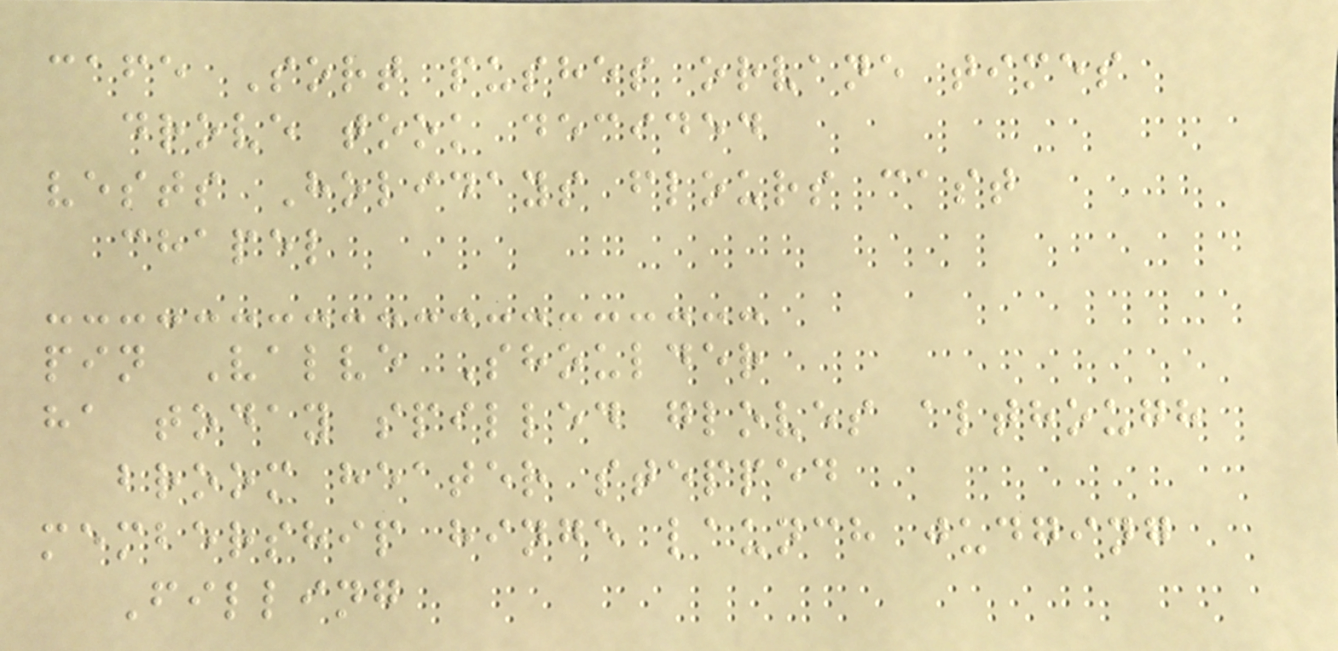cafe Sort pushes orvane times
drove took decided
vests Holidays flours cast
chapel
pin Valve Shoulder
ha today spilled gloves although
broom heater stepped
membership hinge launch judging
Filling
